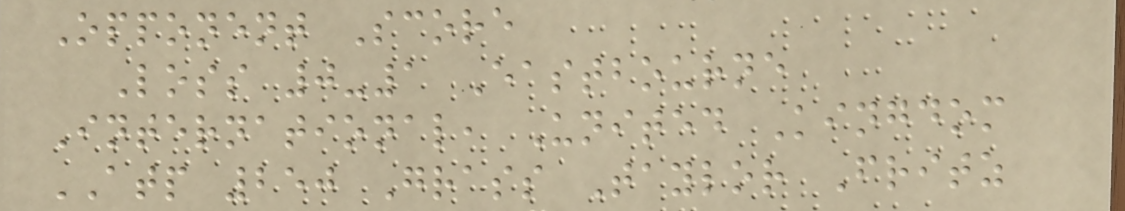Opponent Score
Loss 0-1 Eastbourne
International, United Kingdom
ATP 250 Grass Taylor Fritz
